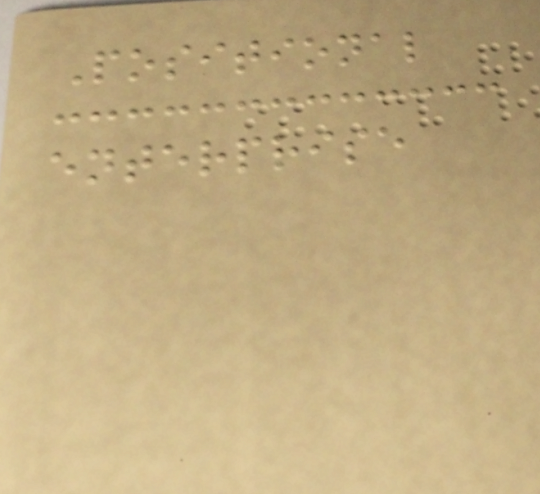Positional
enterprise
